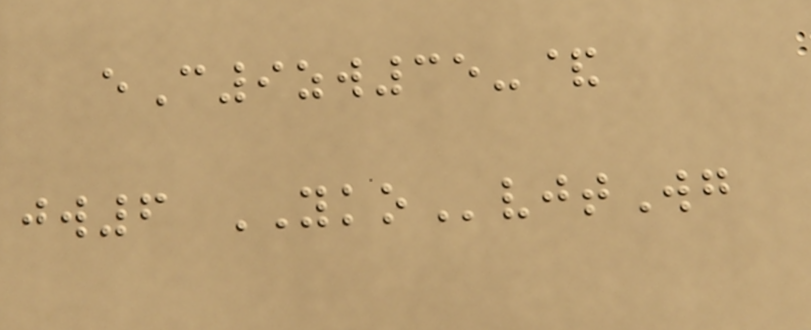eC9zw35-&
jw6 YKOvjtWg
